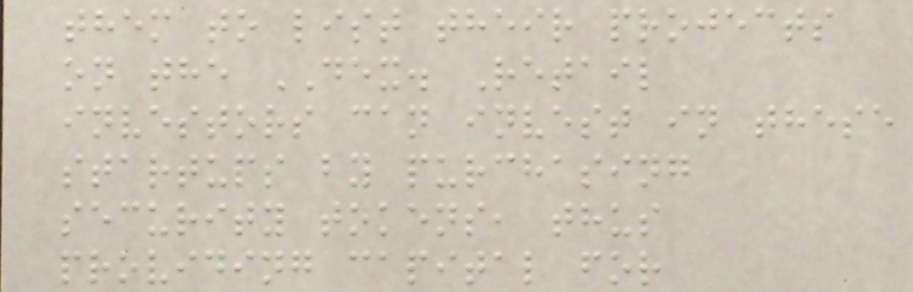them to list their projects
on the DEX. Retail
investors can invest in these
startups by purchasing
security tokens, thus
providing capital for
